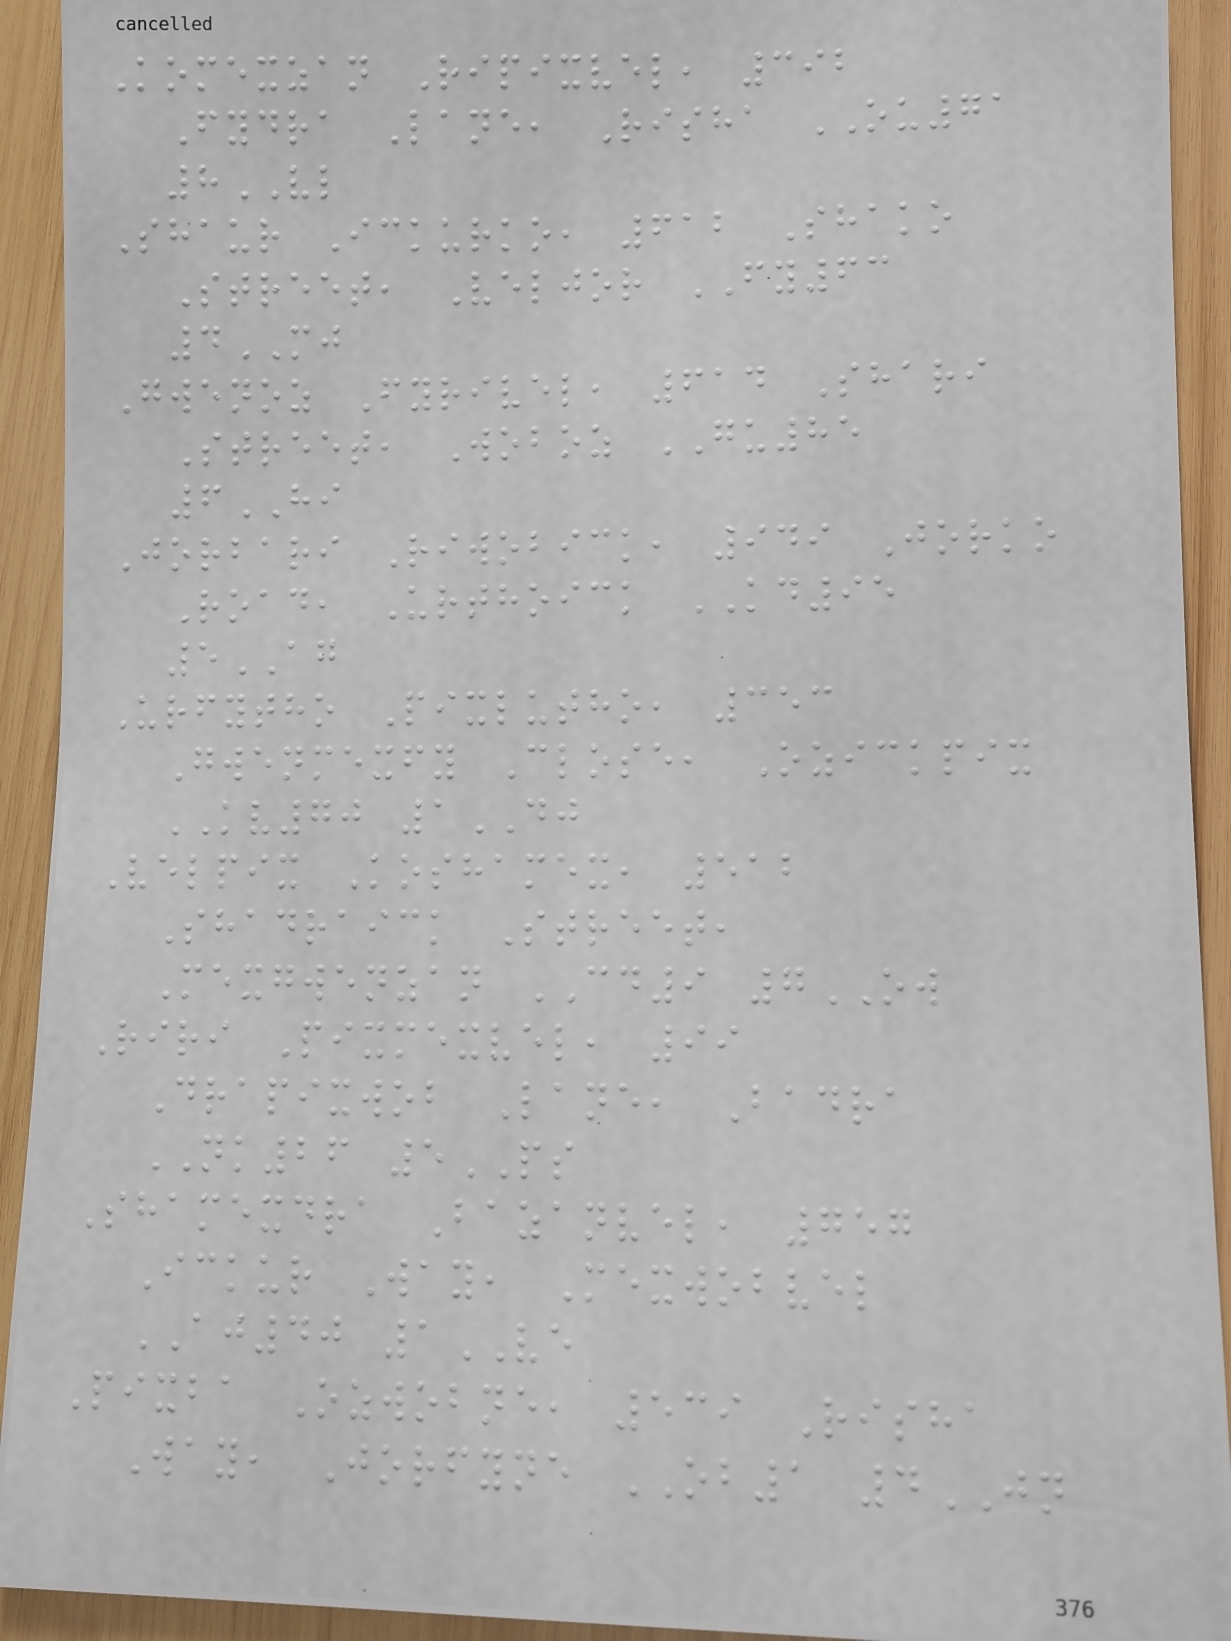Komexzan Ripixvel, 392
Fydra Lane, Risha OU71
8VL
Shaur Ickurko, 612 Shako
Street, Veljor FY63
4MJ
Gwenoz Fyrivel, 614 Shari
Street, Woboz GU85
6HI
Jorbari Riwobick, 949 Jorko
Road, Urthoick KD95
5AG
Urfytho Pixlutho, 353
Gwenmexfy Close, Ozickpix
KV70 1DJ
Velpix Koshamex, 512
Shadraick Street,
Mexgwenzan CD9 7OW
Riri Pixmexvel, 99
Drapixwob Lane, Badra
NK26 5PS
Shamexdra Bazanvel, 757
Ickur Way, Mexwobvel
AJ40 1VE
Pixba Ozwobne, 539 Risha
Way, Jorfyne OB1 4JN
